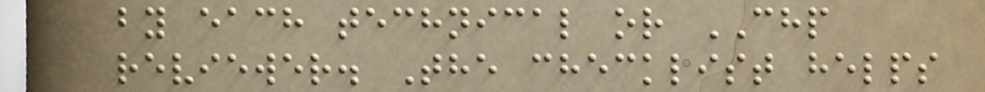by each technical or CHP
reviewer. The checklist helps
